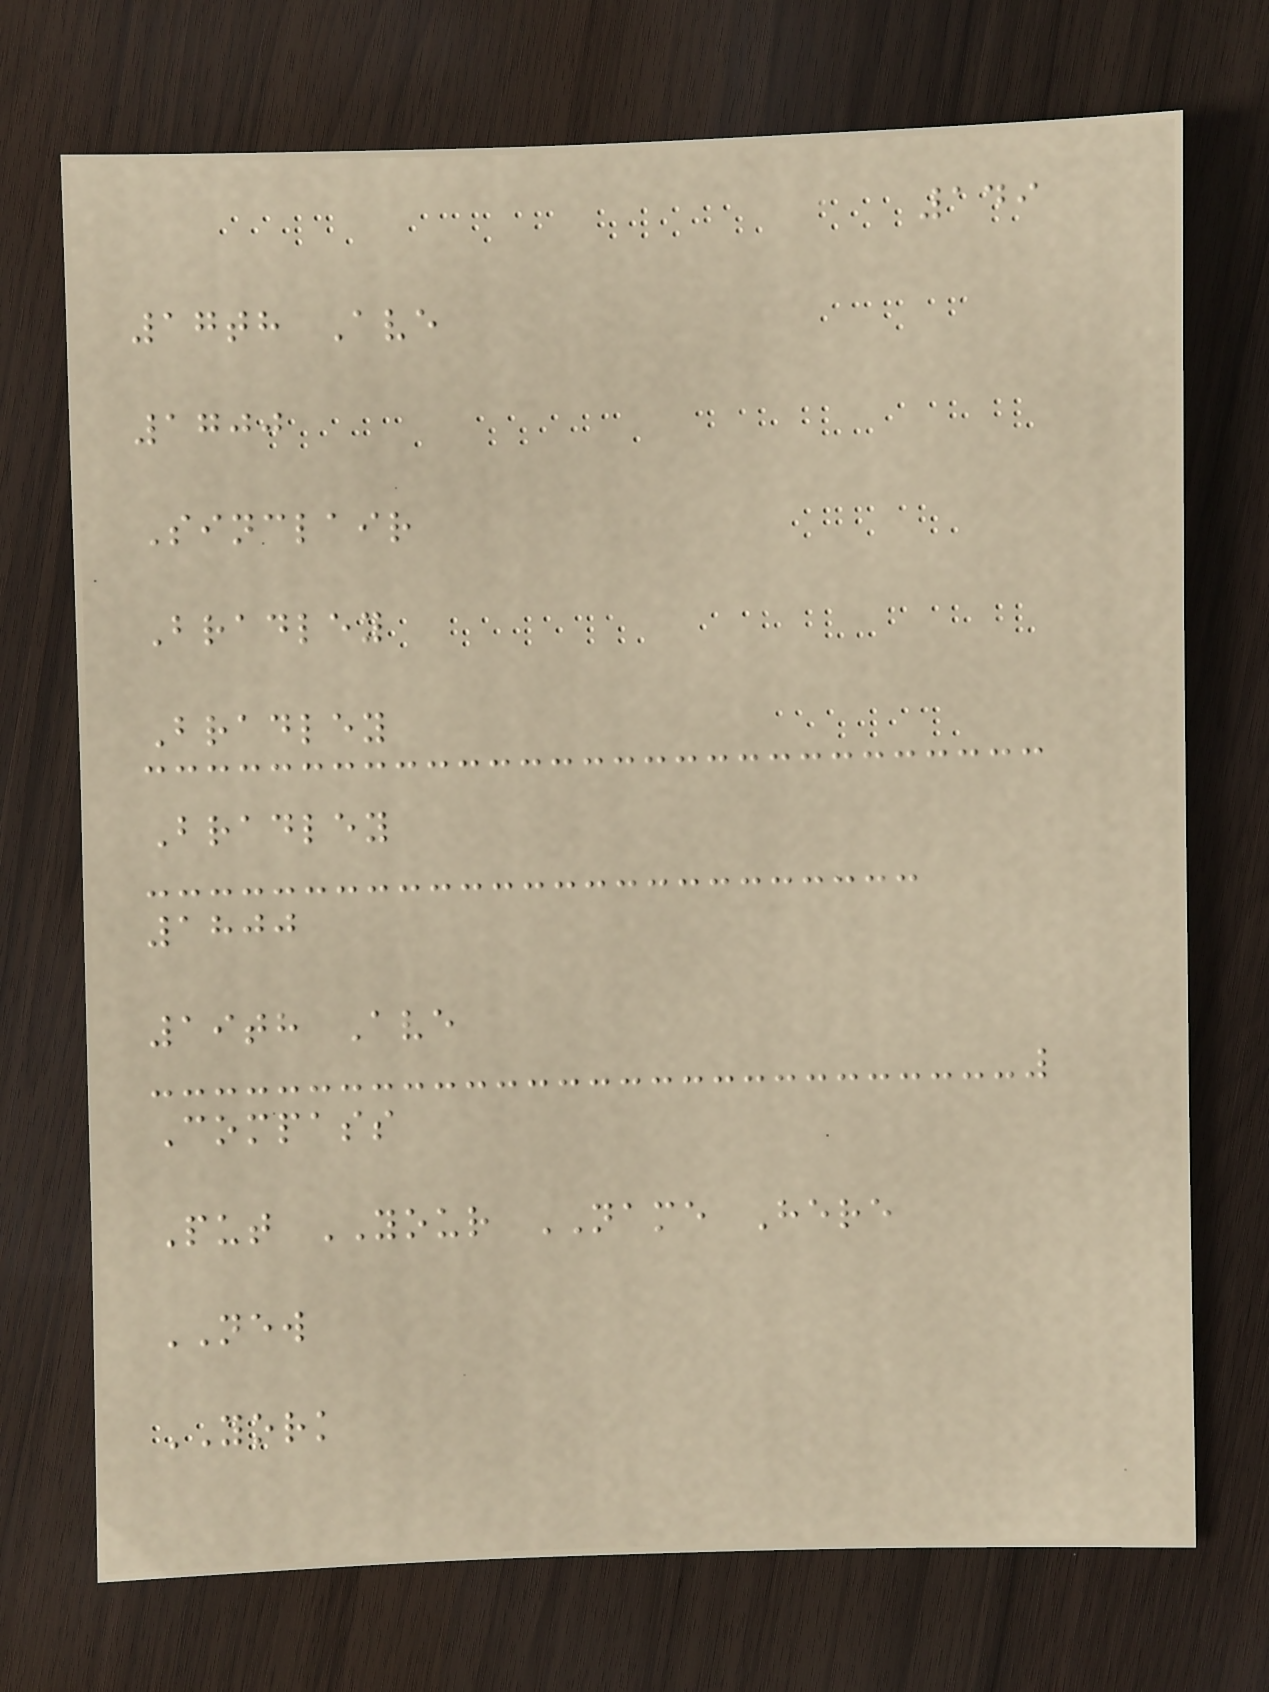149
17th Ave
1700
Sinclair
Bradley
Bradley
Bradley
1800
19th Ave
Compass
Put YOUR NAME Here
NEW
YORK
